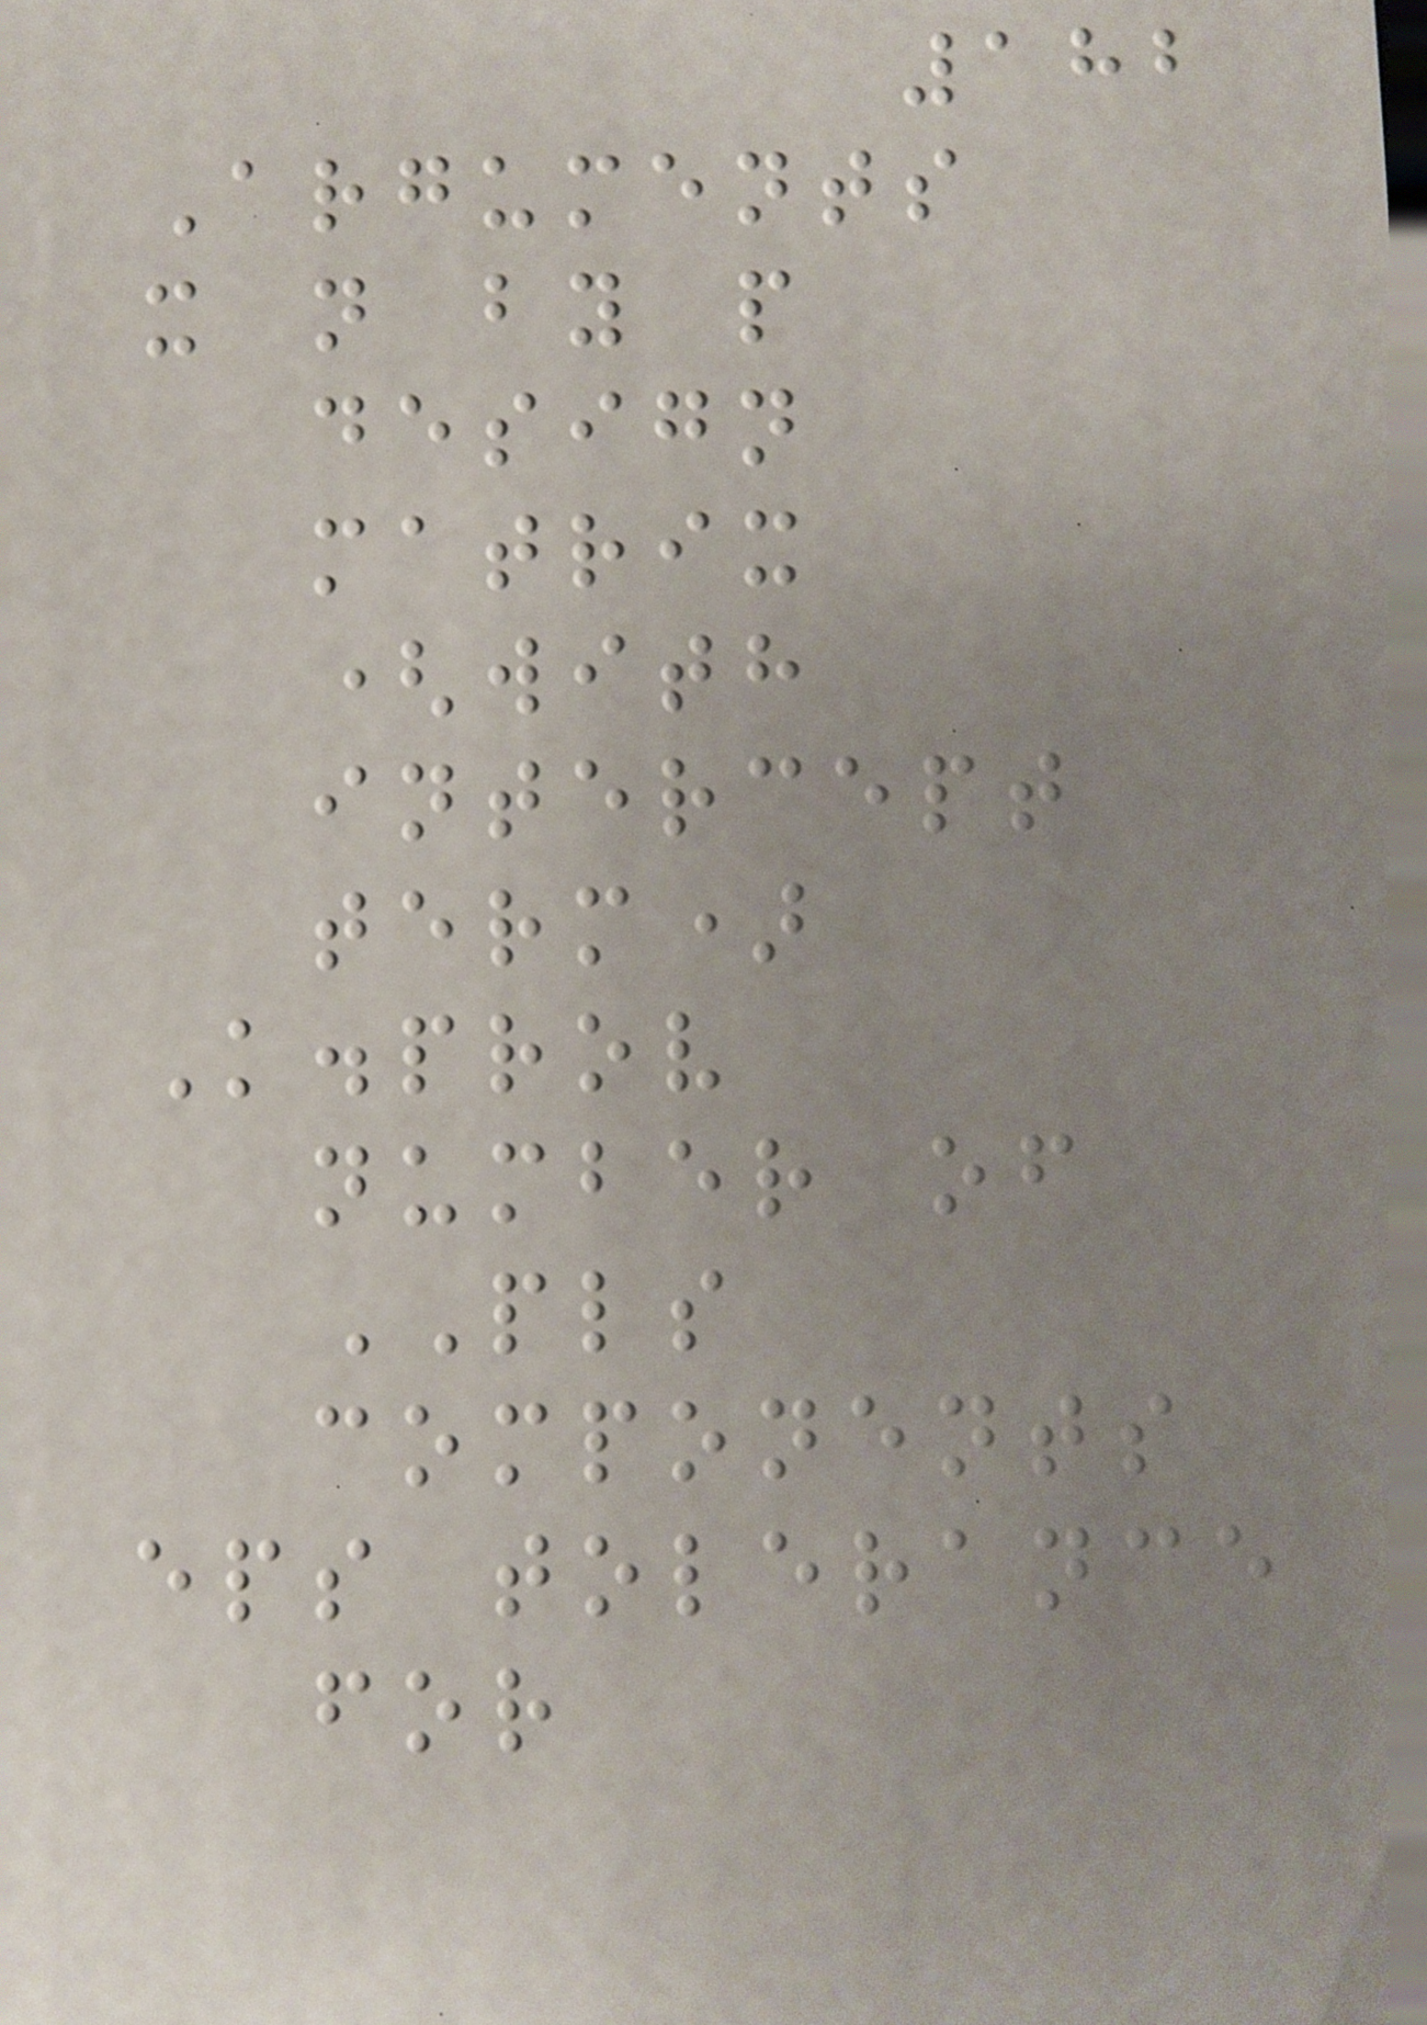182
Arguments
x n by p
design
matrix
(with
intercept
term)
K.prov
number of
PLS
components
eps tolerance
for
